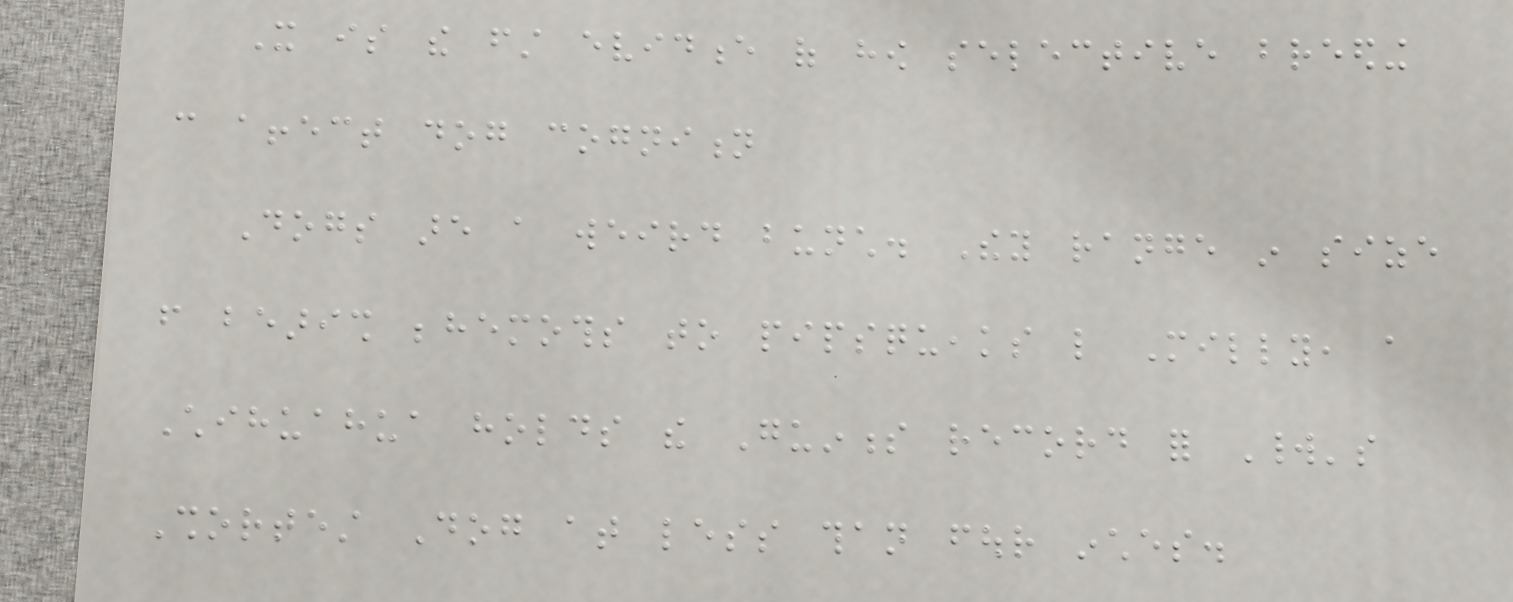It is the first evidence of how selective breeding
can affect dog cognition
Dogs are a weird bunch. They range in size
from bearish behemoths to pipsqueaks like Milly, a
Chihuahua holds the Guinness record for World's
Shortest Dog at less than four inches.
